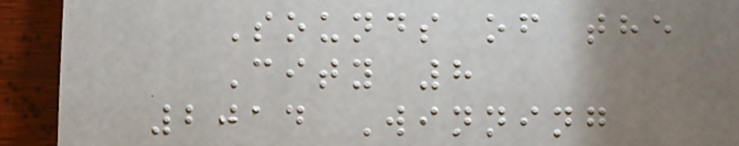Sounds of the
City 8
2014 Winning
